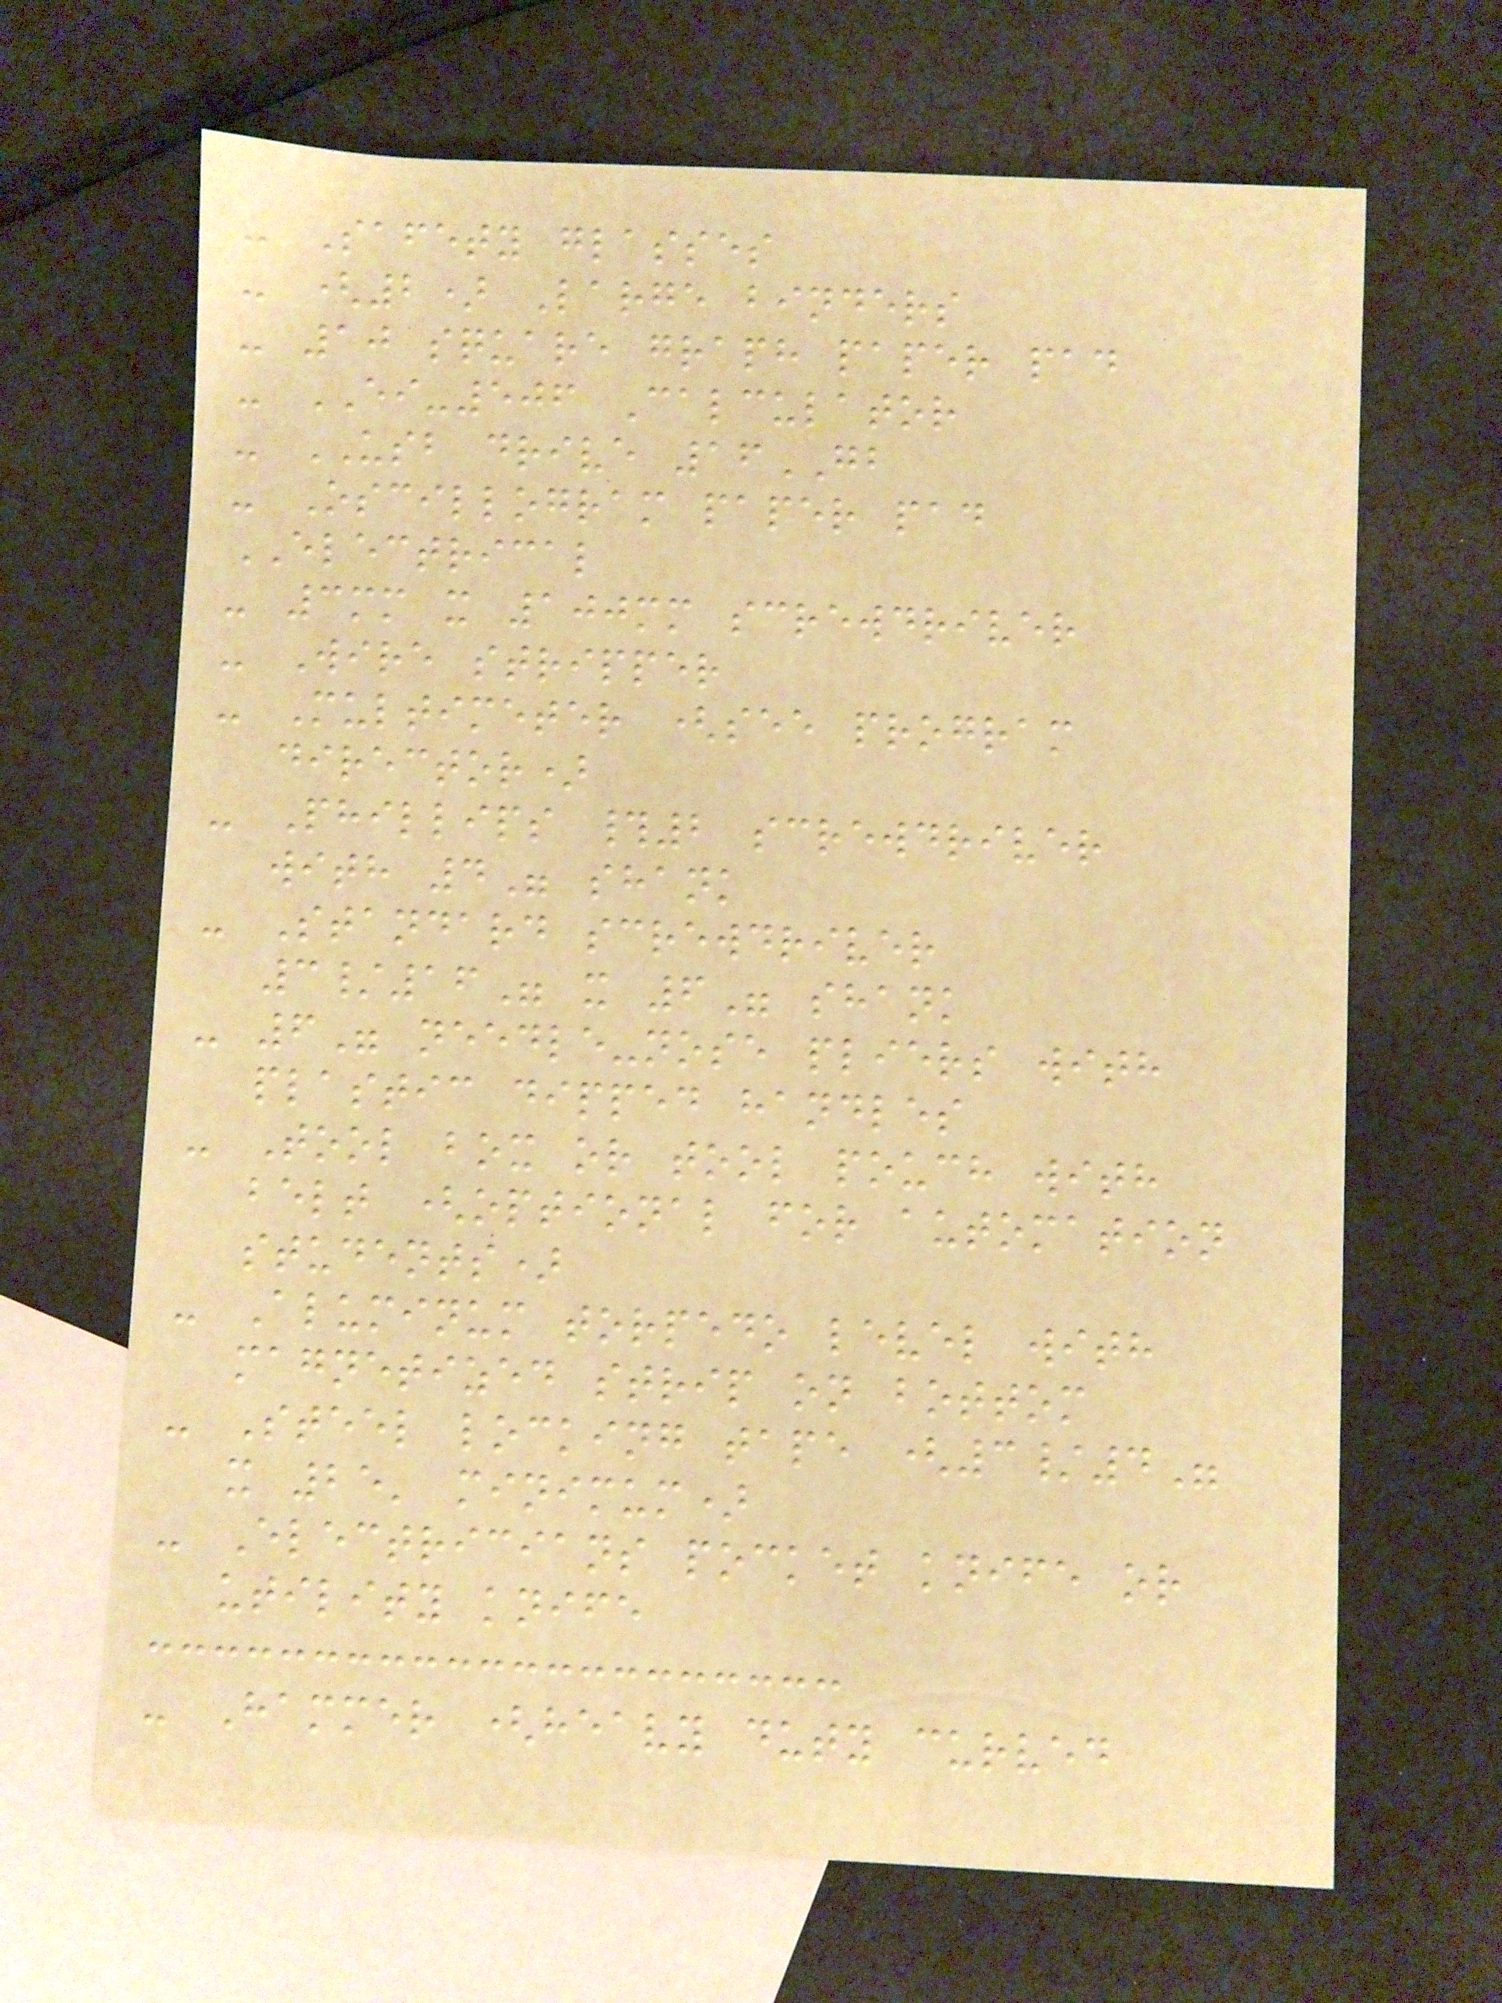- Safety glasses
- (2) Large binders
- 10 square graph paper pad
- EI-506 Calculator
- USB drive 16GB
- Oscillogram paper pad
ELECTRICAL
- 3mm x 100mm screwdriver
- Wire stripper
- Multimeter (see program
director)
- Phillips #2 screwdriver
with 4" shank
- Standard screwdriver
3/16" x 6" shank
- 6" needle-nose pliers with
plastic dipped handles
- Tool box or tool pouch with
belt (optional for automation
students)
- Aluminum torpedo level with
magnetized strip on bottom
- Steel locking tape (3/4"
x 25' minimum)
- Electricians pocket knife or
utility knife
- Hammer (heavy duty curved
